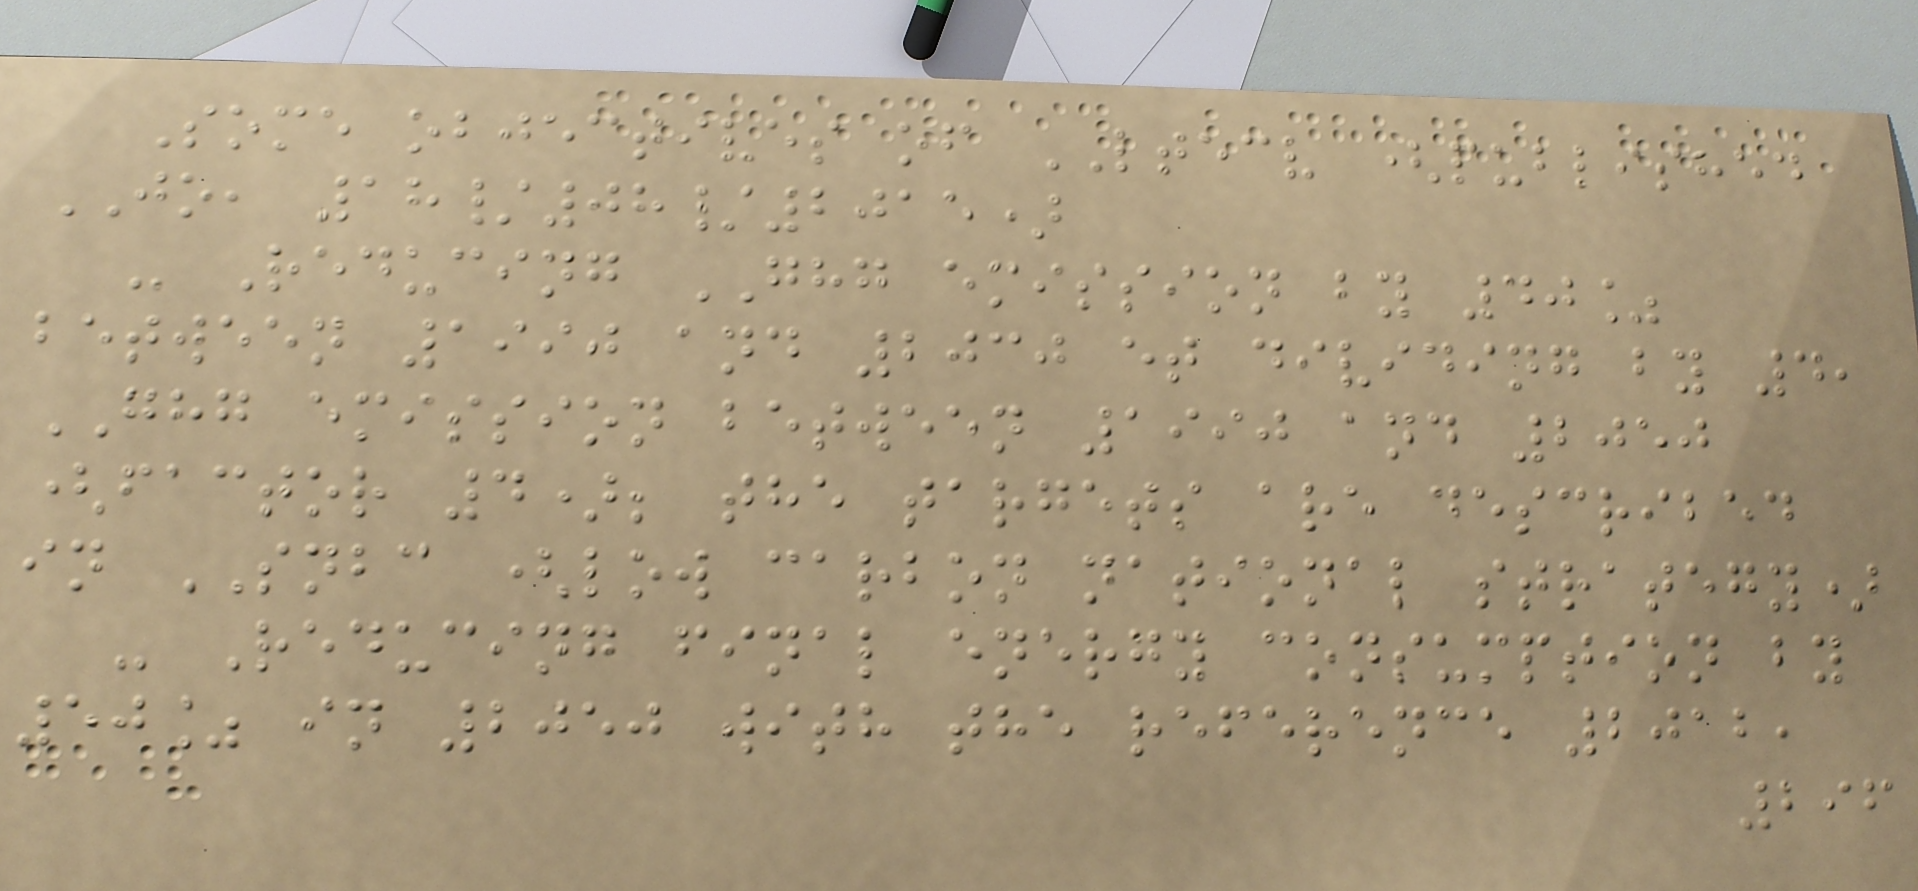Some objectives of LTECV (published
JO, 18/08/2015)
- Reducing GHG emission by 40%
between 1990 and 2030 et dividing by 4,
GHG emission between 1990 and 2050
(factor 4); the targets are described
in SNBC (low carbon national strategy)
- Reducing final energy consumption by
50% in 2050 with the reference 2012,
296
